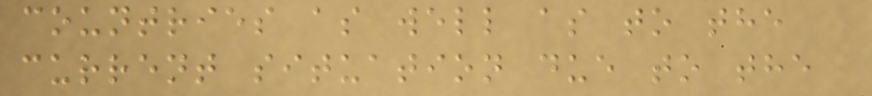countries as well as to the
current situation due to the
